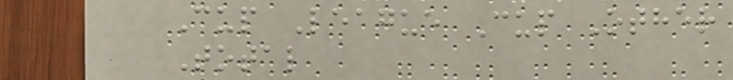Cup League Cup Other
Total
